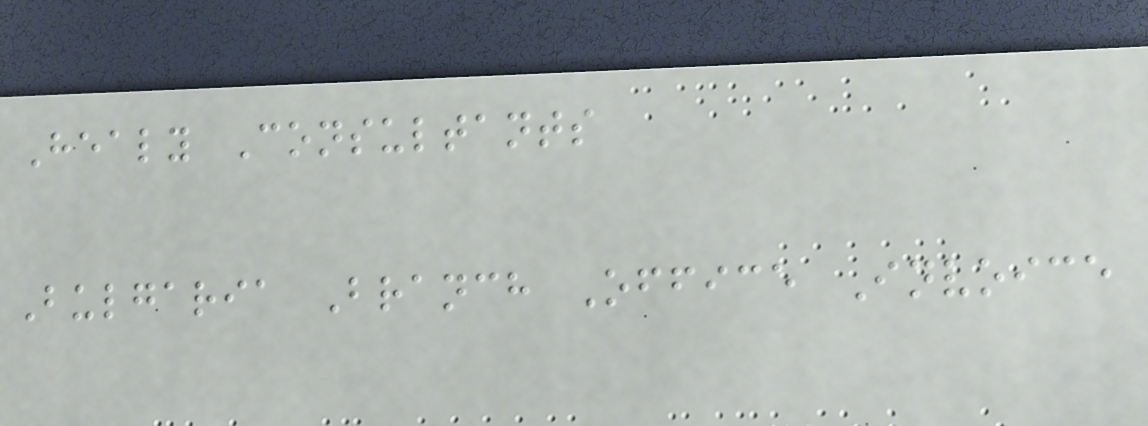Healy Consultants
Bulgaria Branch Office Invoice
